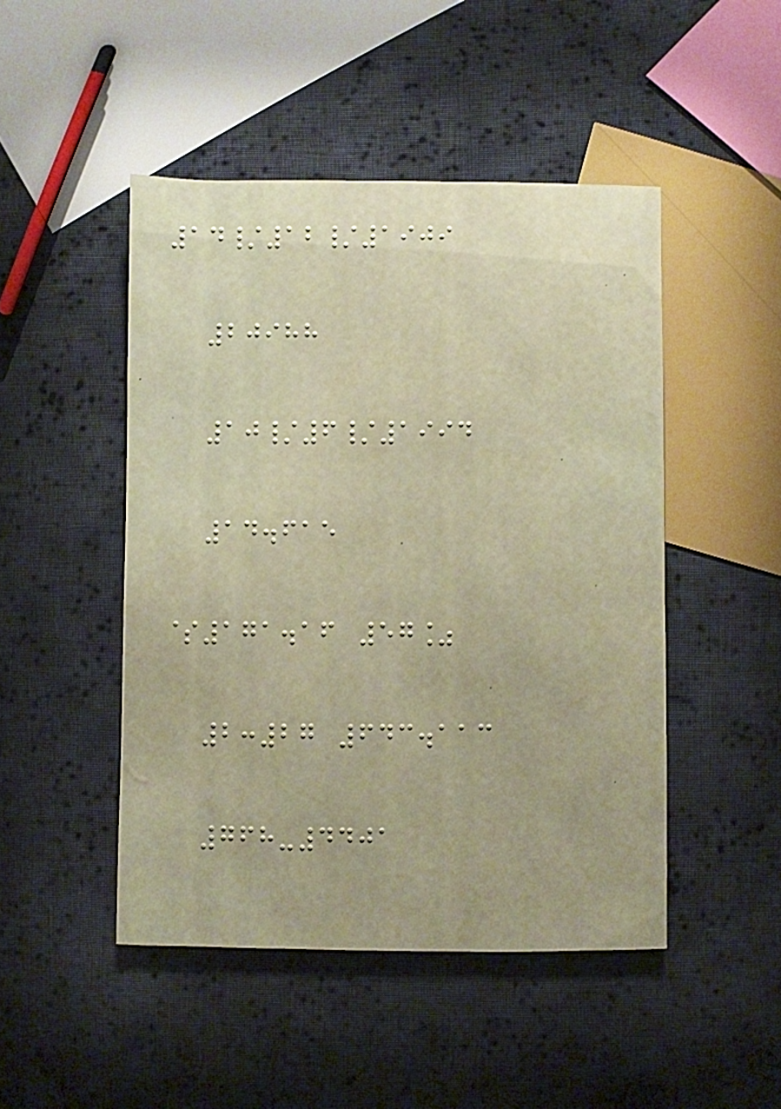14/12/1909
20988
10/6/1994
14.615
$171.16 57%
2:27 643.113
768-4401
